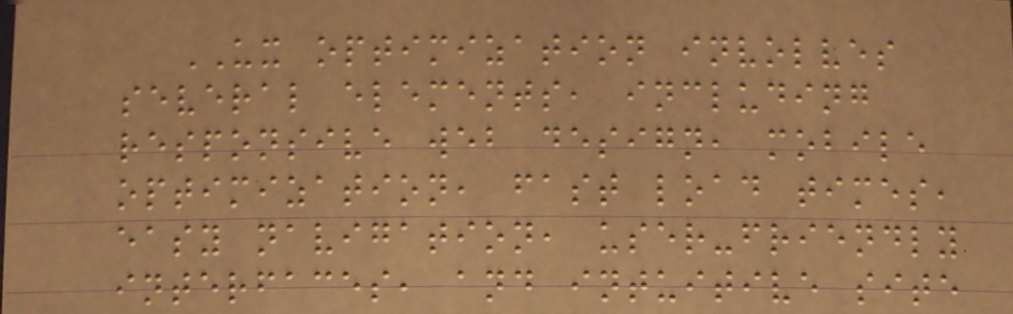UX optimization involves
several elements, including
responsive web design, mobile
optimization, fast load times,
easy navigation, user-friendly
interfaces, and intuitive site
